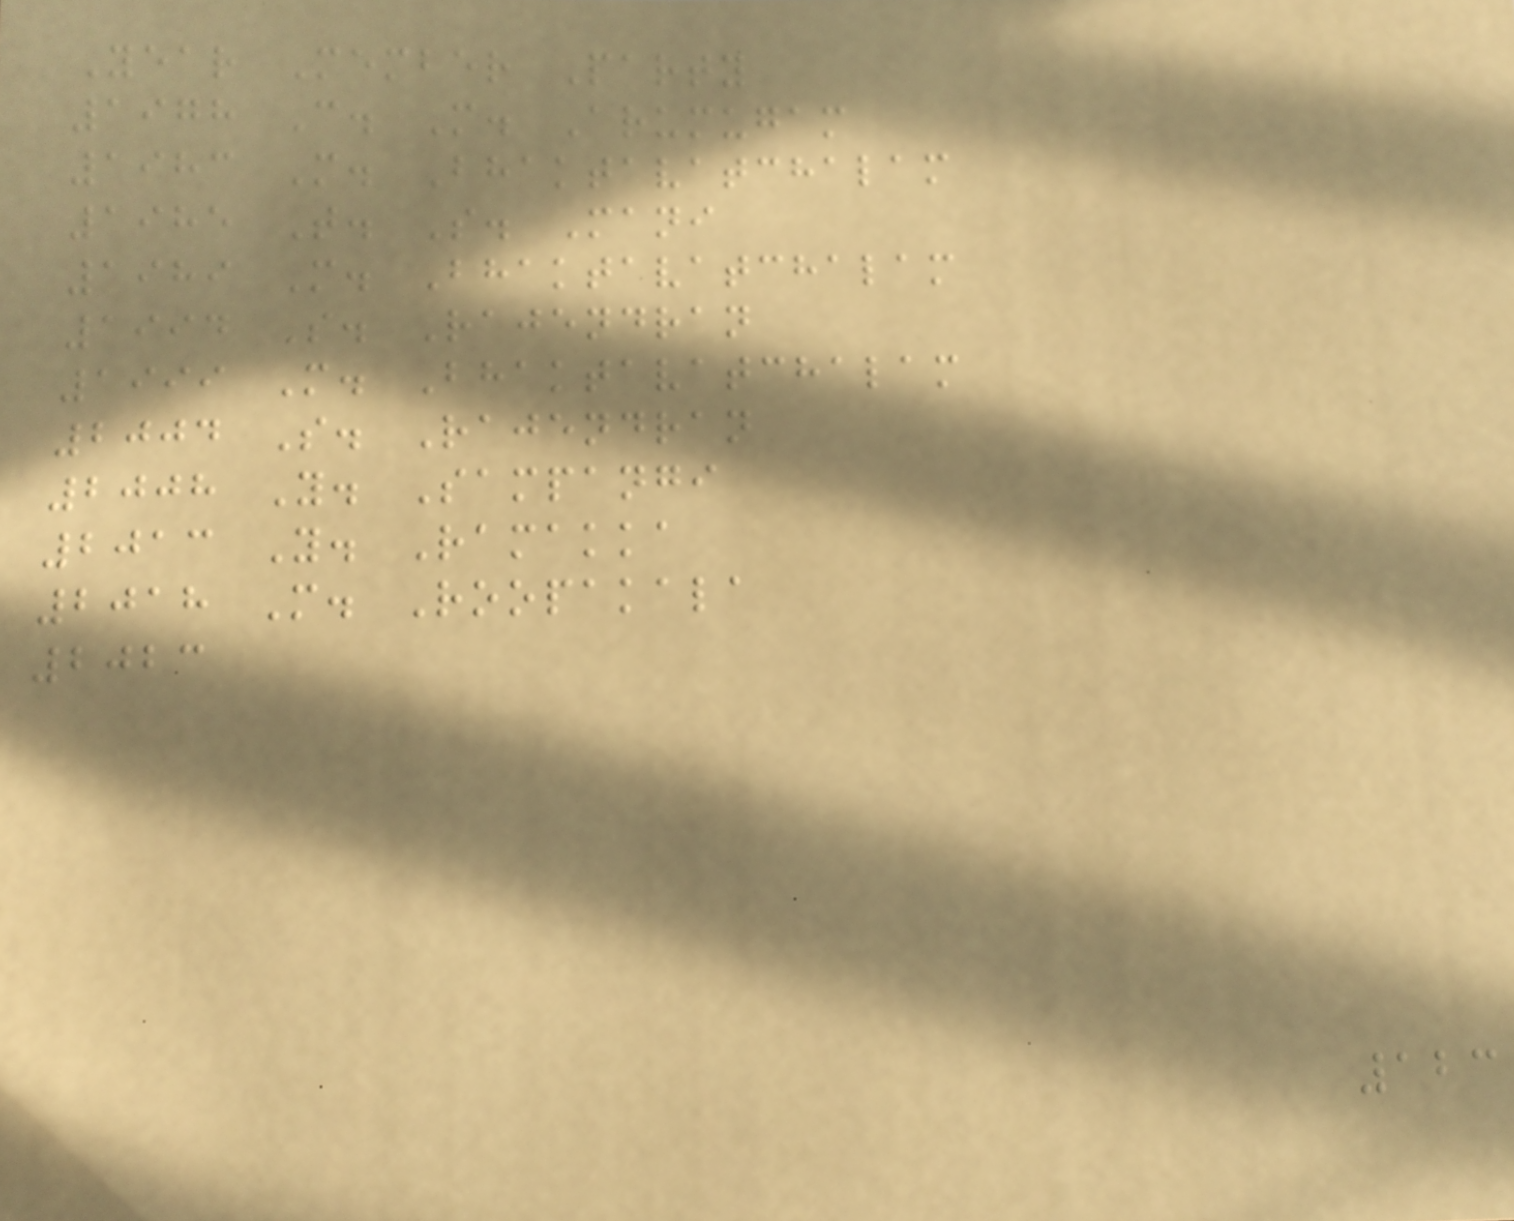Year Member Party
1978 C. M. Arumugam
1983 M. Bhaktavatchalam
1985 T. S. Mani
1989 M. Bhaktavatchalam
1994 S. Rajendran
1999 M. Bhaktavatchalam
2004 S. Rajendran
2008 Y. Sampangi
2013 Y. Ramakka
2018 M. Roopakala
2023
123
